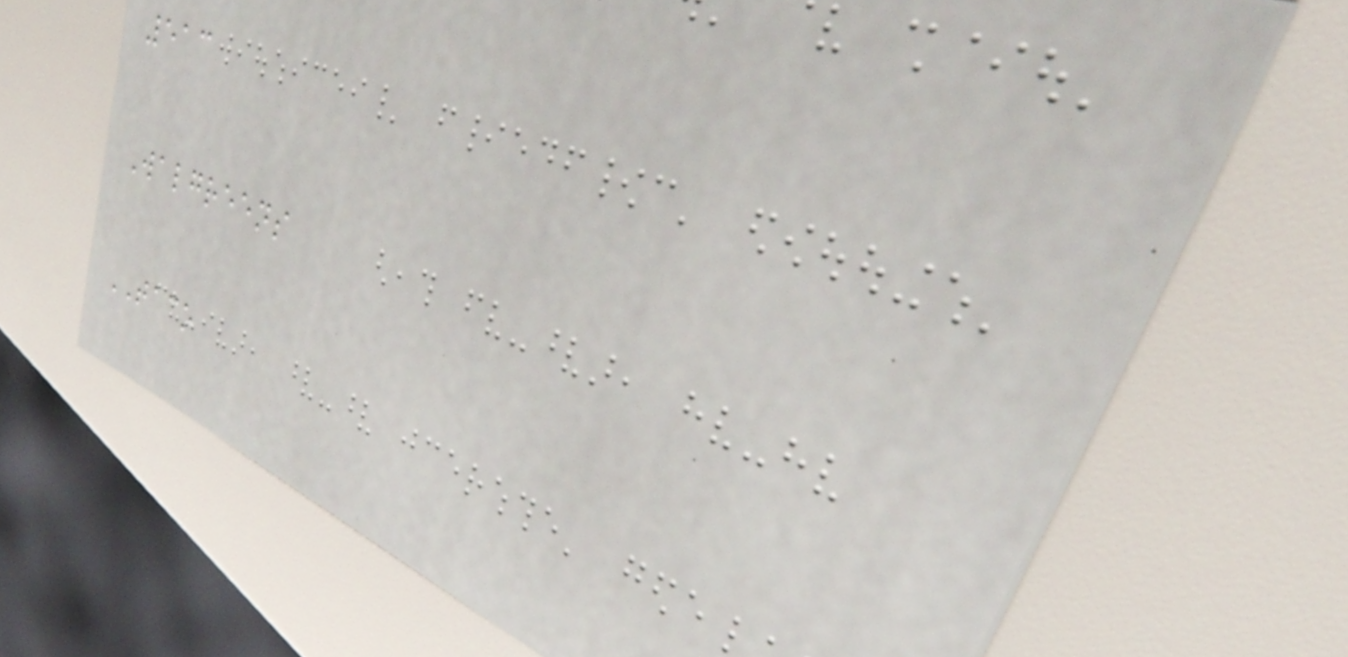513
Walgreens
TACO
